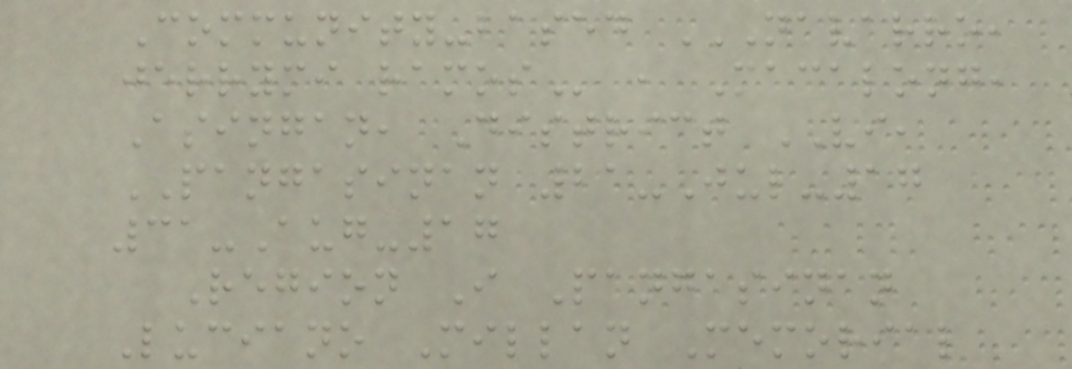Community-based NAVARRO,
JERRYMI RAMOS , Macalong,
Asingan, District VI,
PANGASINAN 21-Jul-17
31-Aug-17
Region I Pangasinan
Luciano Millan Memorial
